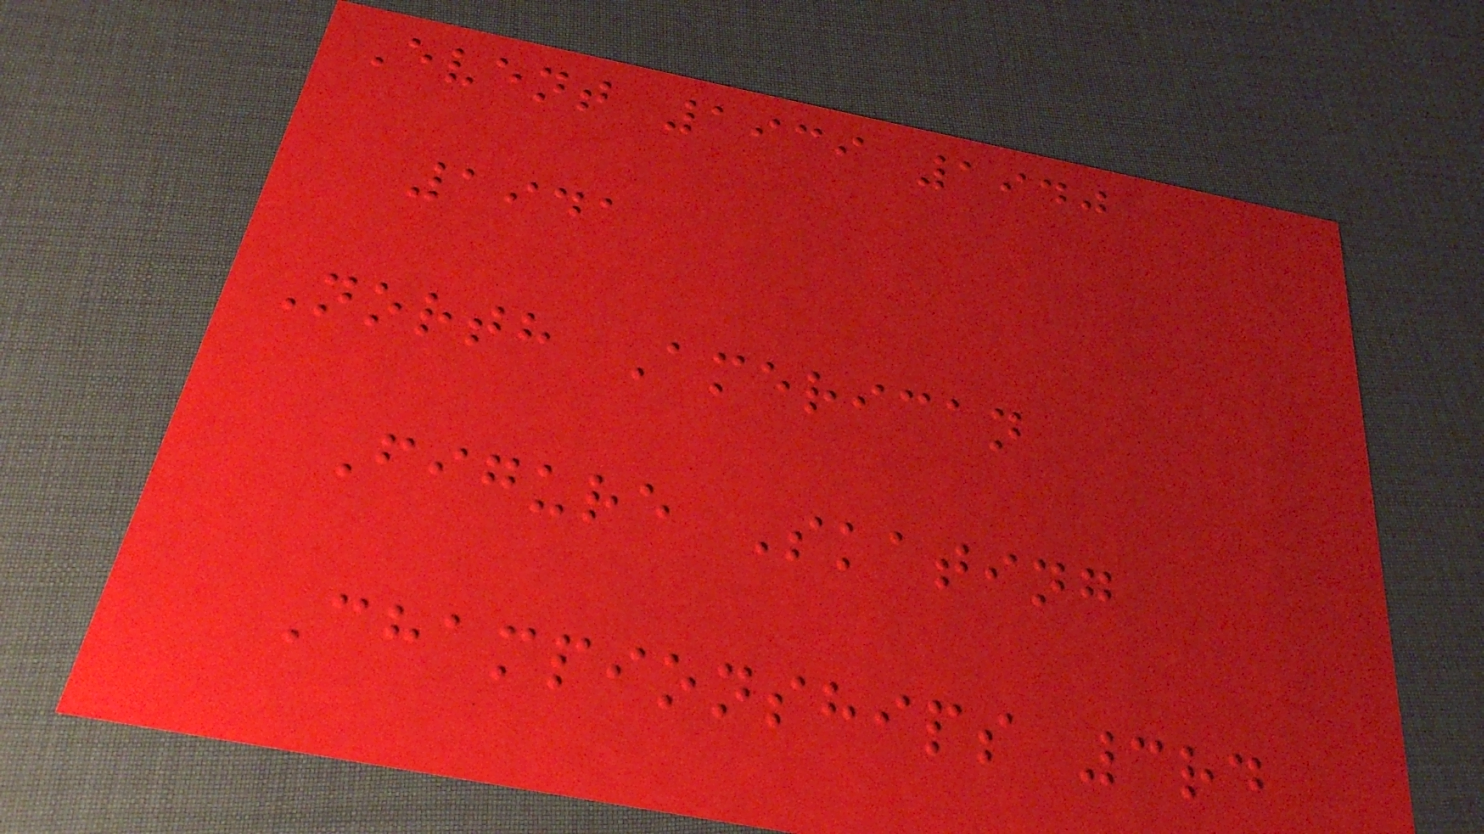Event 1939 1940
1941
North American
Figure Skating
Championships 3rd
